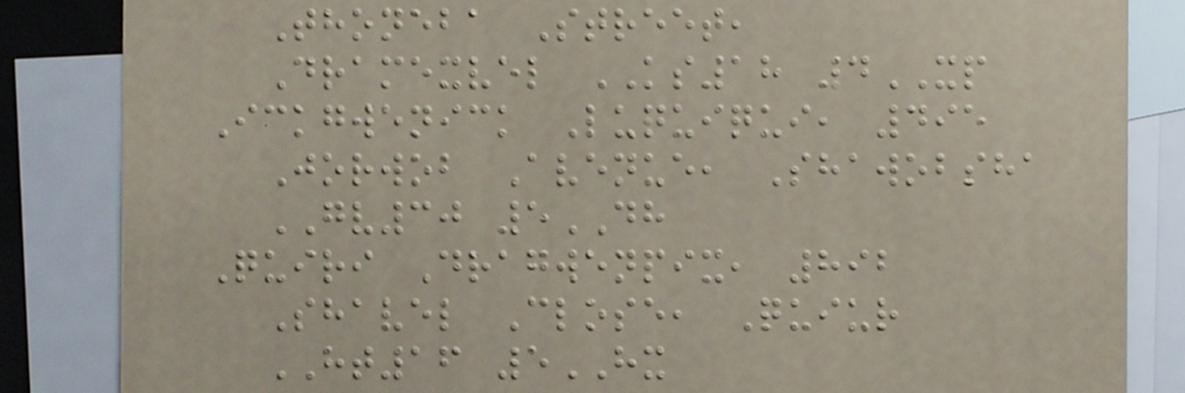Thoneba Street,
Dramexvel KS18 4XP
Ickgwenick Luquiqui, 495
Jorwob Avenue, Shawobsha
GV30 5DH
Quiri Dragwenpix, 892
Shavel Close, Quiur
HT16 5HX
